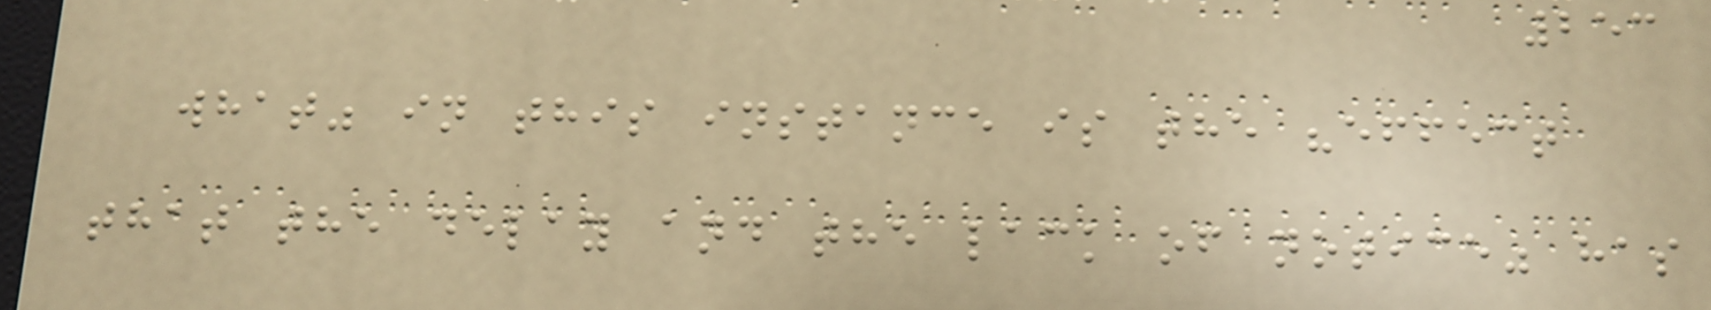253
what" in this instance is the "effect
that the delay and the lack of notice" has
